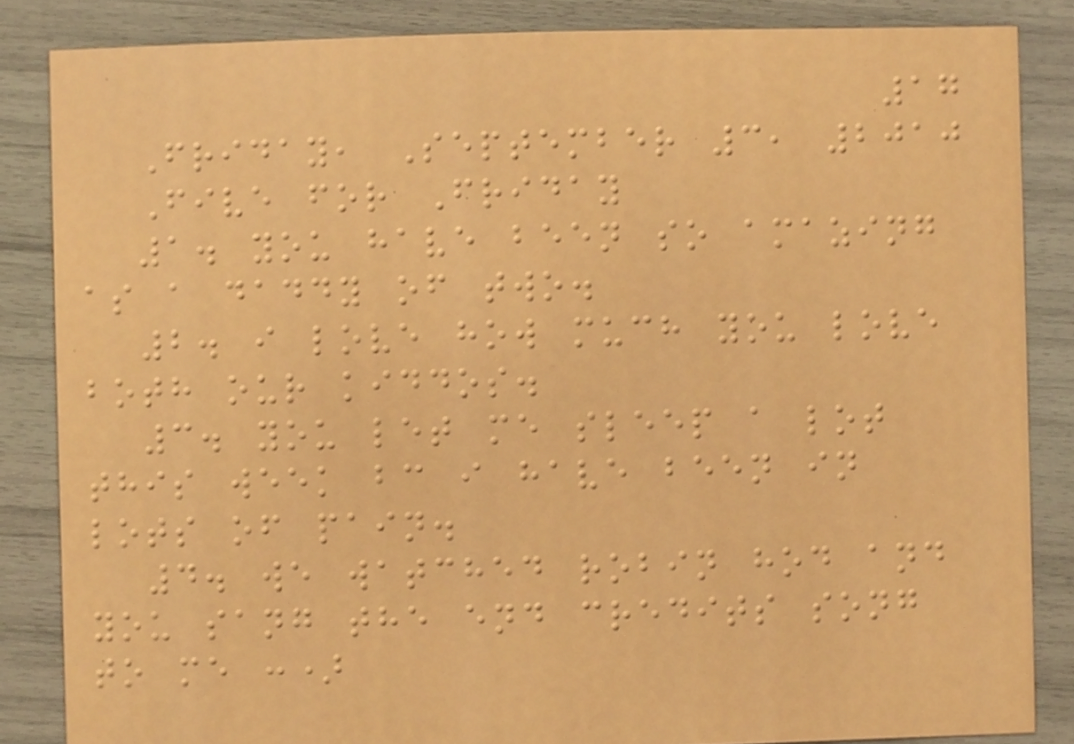17
Friday, September 3, 2010
Five for Friday
1. you have been so amazing
as a daddy of two.
2. i love how much you love
both our kiddos.
3. you let me sleep a lot
this week bc i have been in
lots of pain.
4. we watched robin hod and
you sang the end credits song
to me :)
